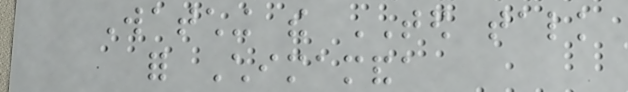Watching the TED talk
for Chimamanda
